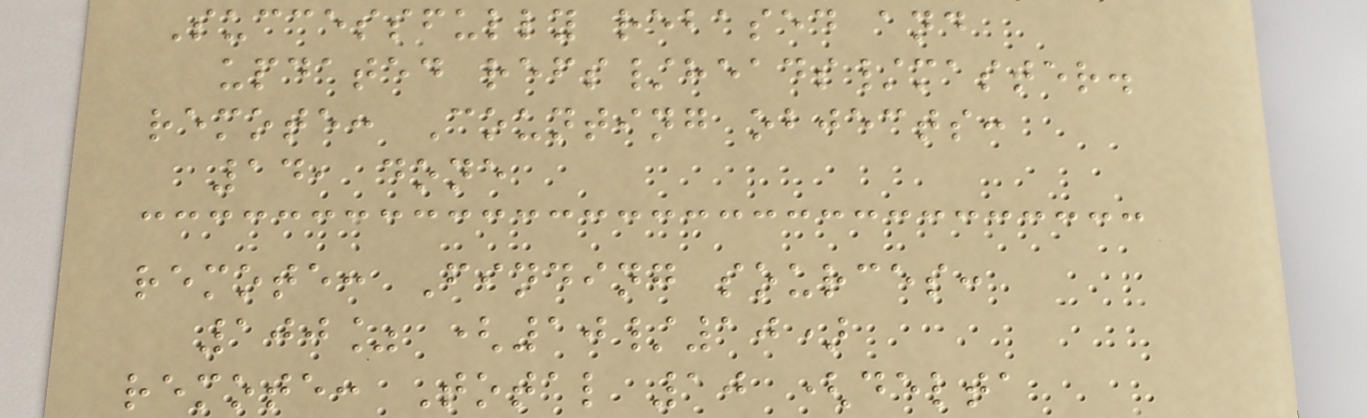Successfully rebased and
updated refs/heads/master.
remote: Counting objects:
14, done
remote: Finding sources:
100% (10/10)
remote: Total 10 (delta
